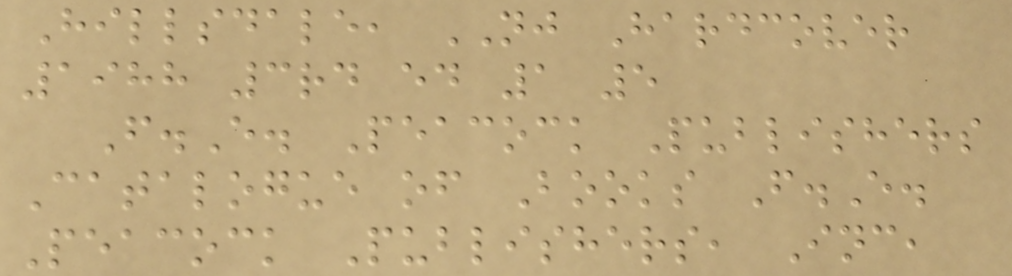Hillsdale, NJ Hardcover
1988 3rd ed 1 5
F.E. Peacock Publishers
Catalogue of Books F.E.
Peacock Publishers, Inc,
